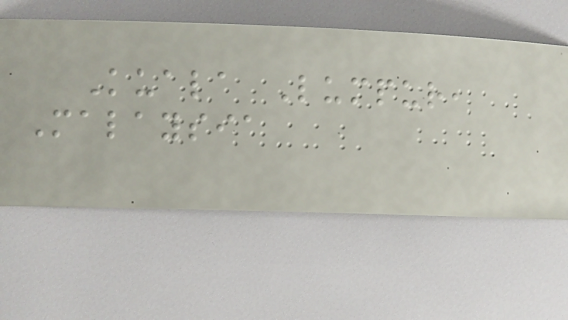Kuala Lumpur,
Malaysia
